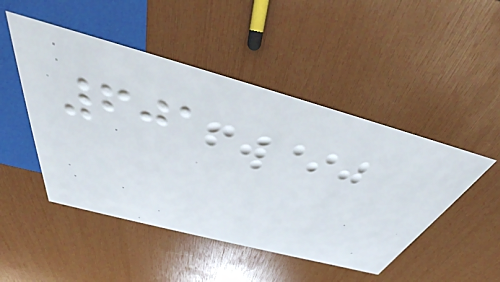601
